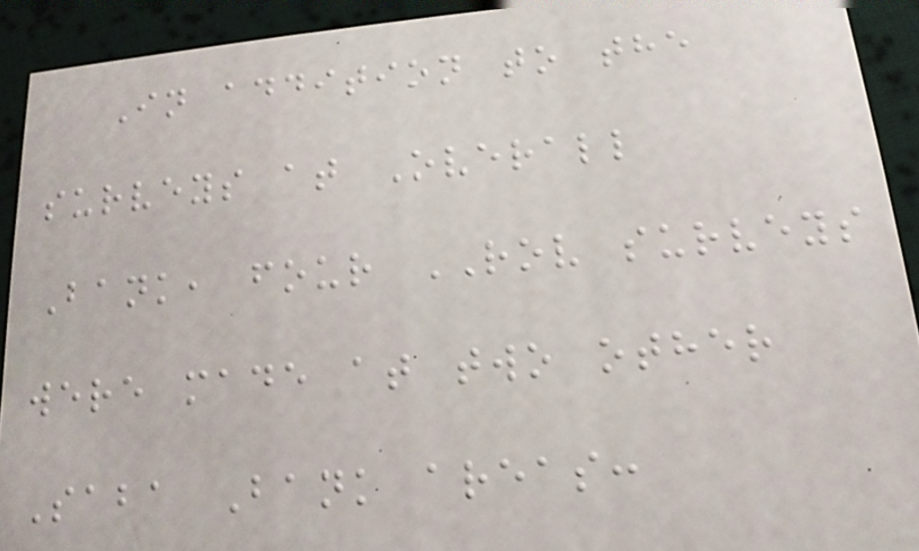In addition to the
surveys at Overall
Bank, four ROV surveys
were made at two other
Saba Bank areas:
